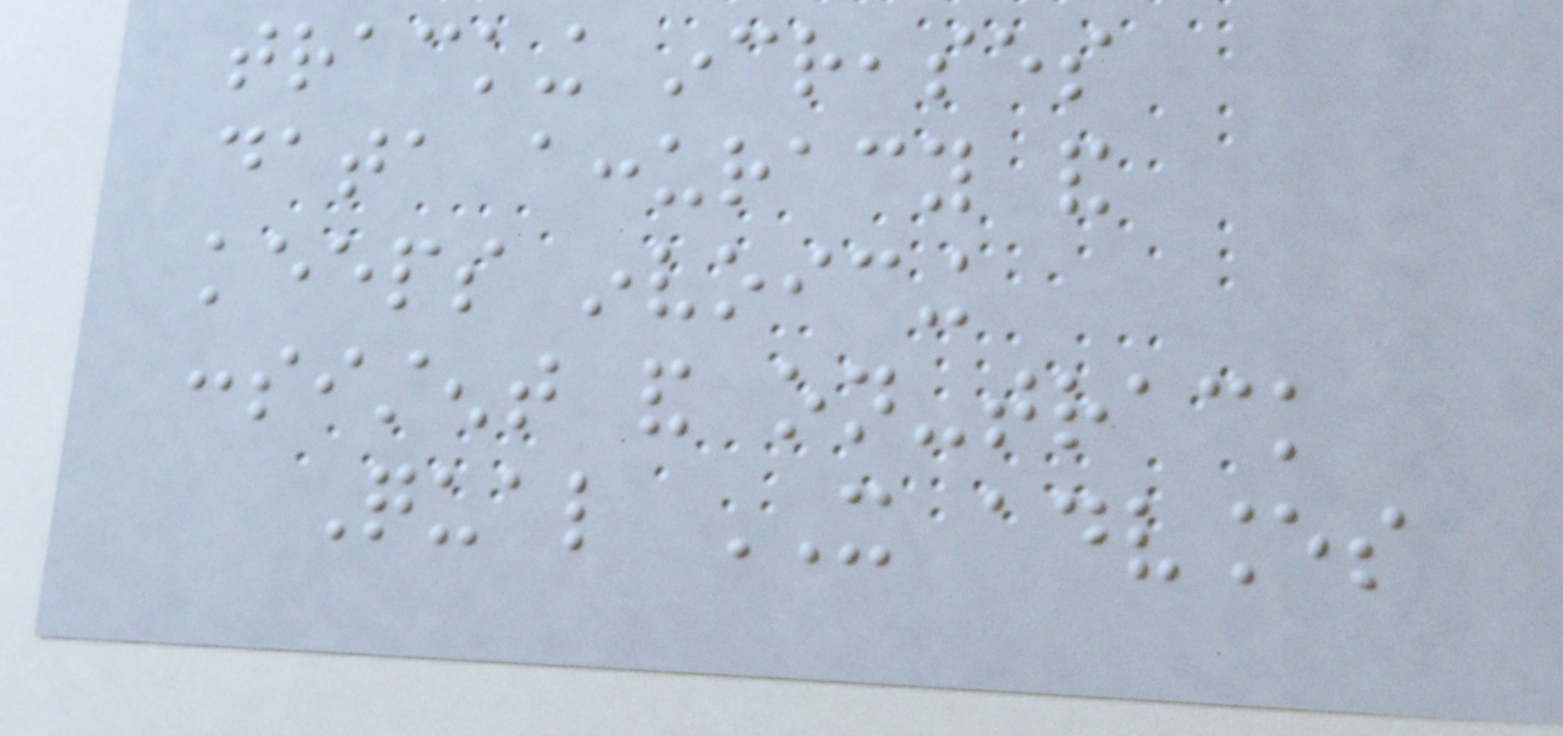tracking increases
data accuracy and
keeps invoicing
consistent and on-track
Qual IT advances
